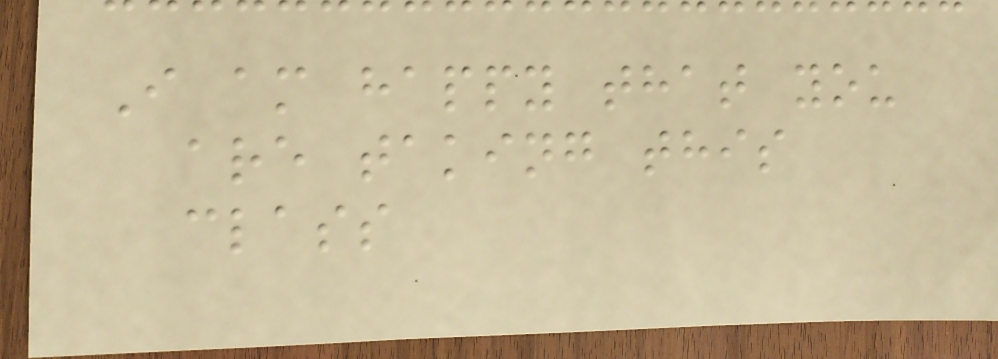I am happy that you
are taking this
class
